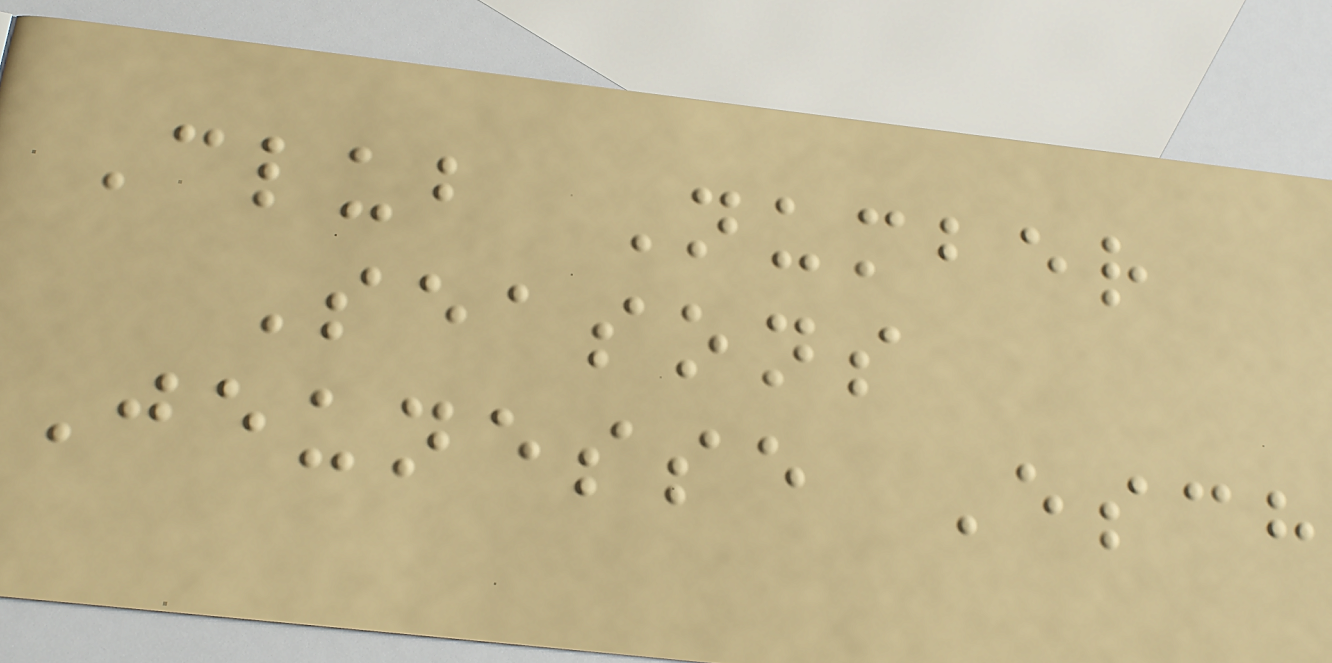Club Number
Seasons
Jeunesse Esch
